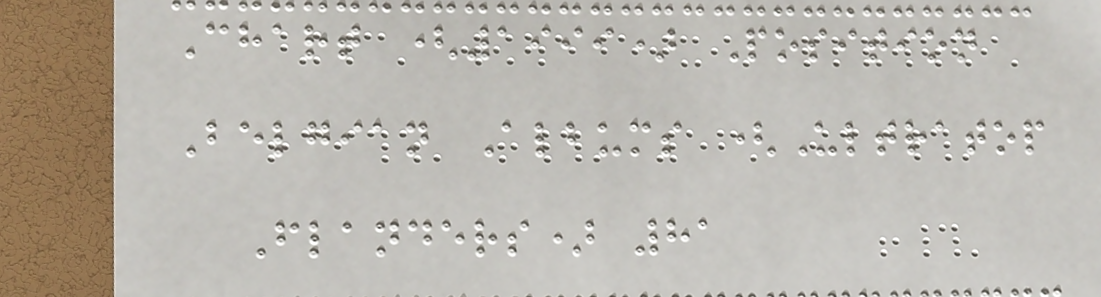Chart (1999) Position
Belgian Albums (Ultratop
Flanders) 81
